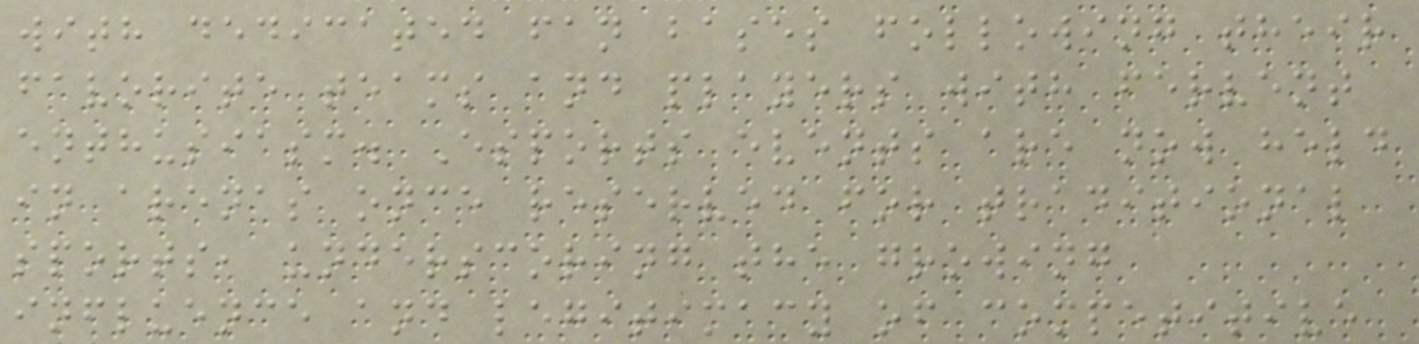with dedicated fan bases following their
favorite teams and players with fervent
enthusiasm. Esports events are now held
in arenas once reserved for traditional
sports, underscoring the growing
influence and legitimacy of competitive
